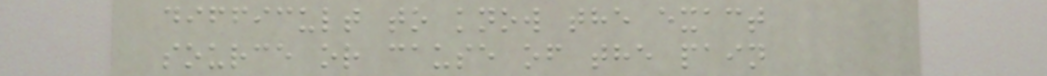difficult to know the exact
source or cause of the pain
